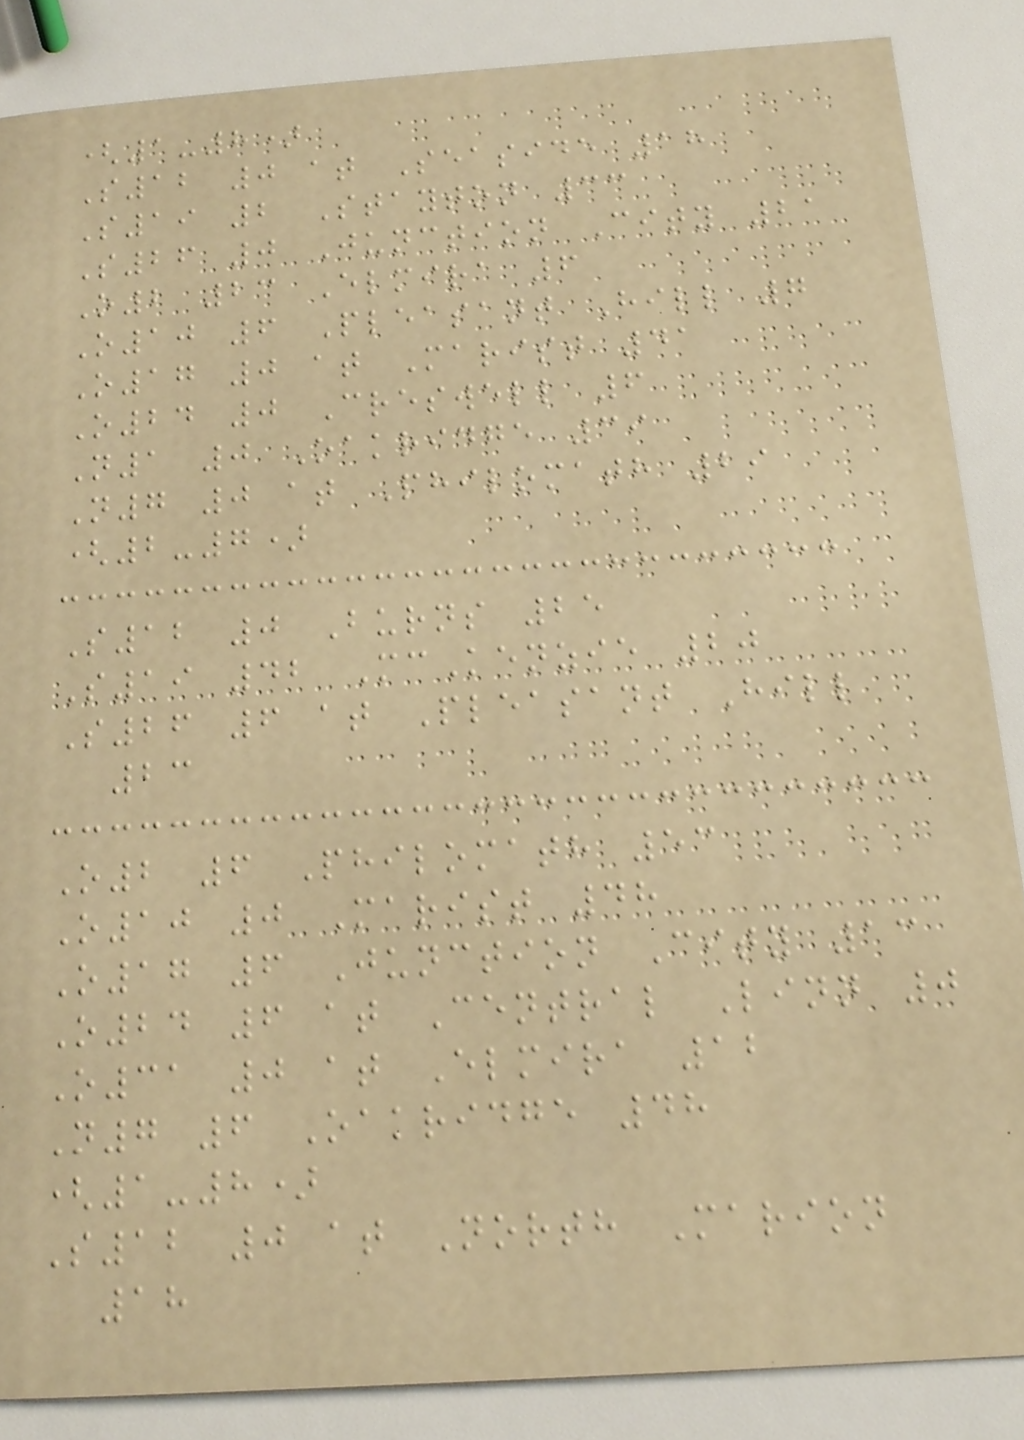(1-8)
S12 0 at Seaside 18
S19 2 Stayton 33
S26 0 Junction City 21
O2 23 Elmira 6
O10 6 Pleasant Hill 7
O17 0 at Marist 41
O24 0 Creswell 6
N1 0 Oakridge 39
N7 0 at Philomath 29
(2-7)
S12 0 Burns 25
S19 42 McKenzie 20
S26 6 at Pleasant Hill
23
O2 6 Philomath 53
O10 0 Marist 48
O17 6 Junction City 13
O24 6 at Central Linn 0
O31 0 at Elmira 12
N7 6 Oakridge 48
(1-8)
S12 0 at North Marion
18
